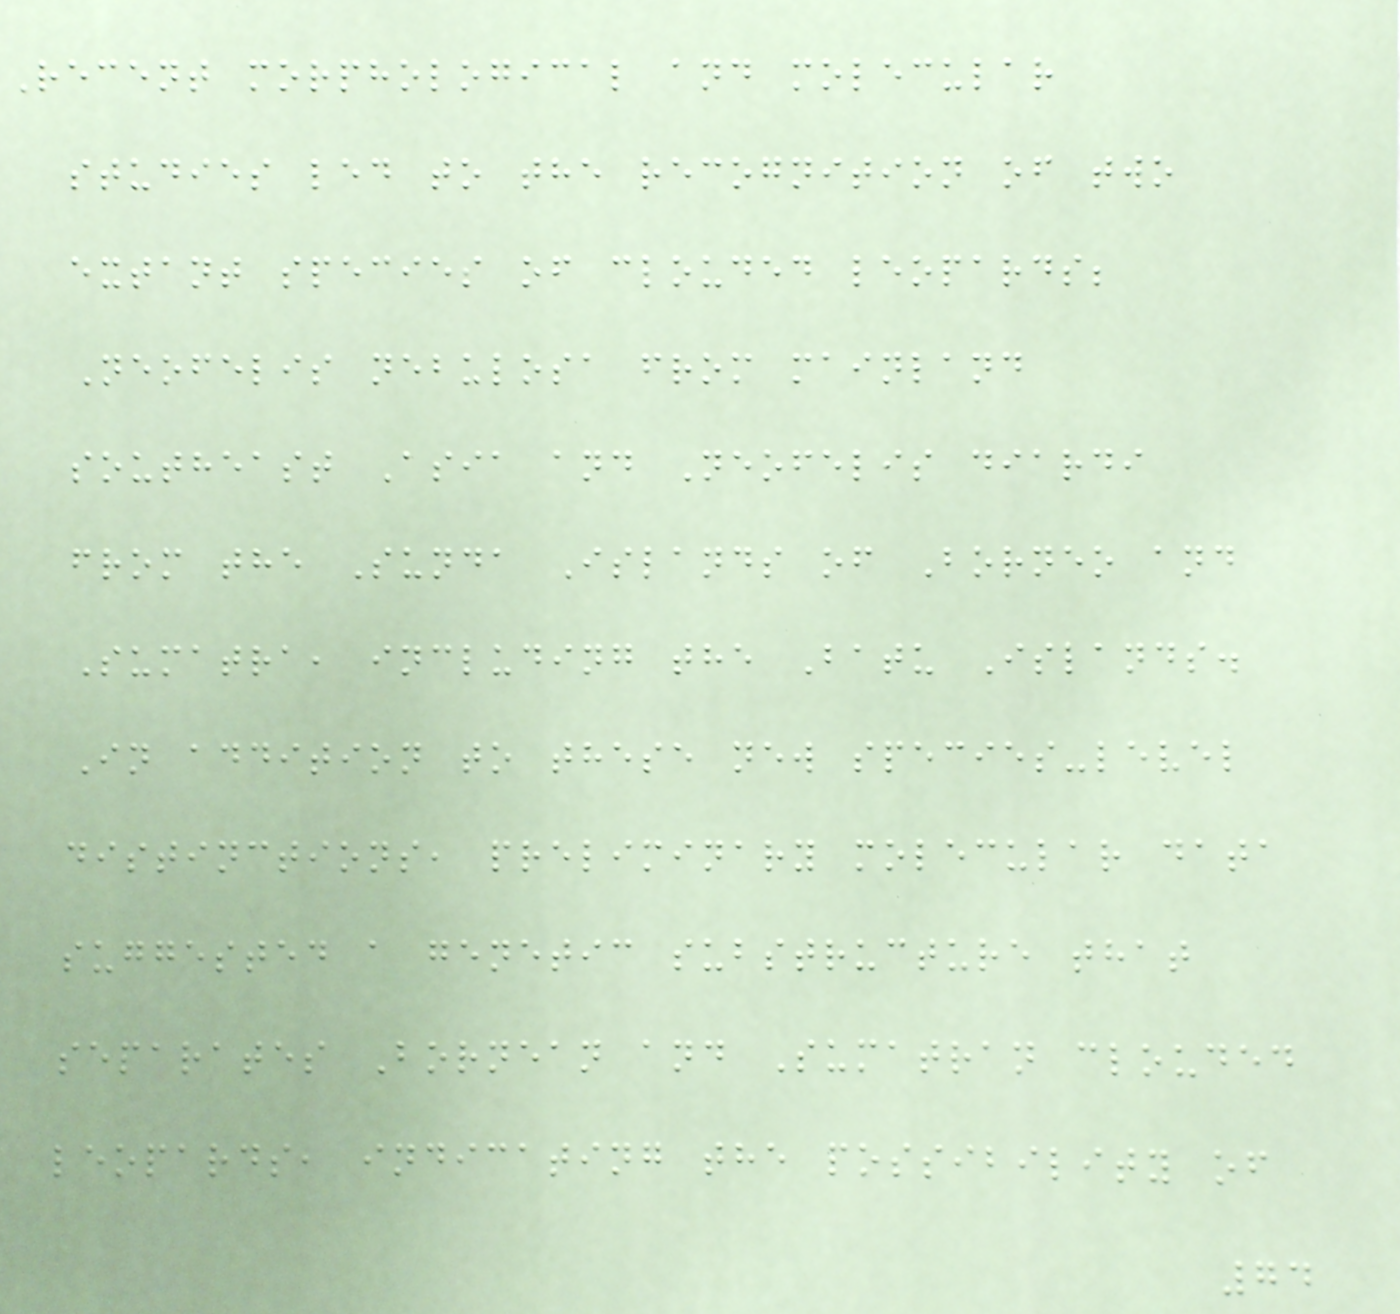Recent morphological and molecular
studies led to the recognition of two
extant species of clouded leopards;
Neofelis nebulosa from mainland
southeast Asia and Neofelis diardi
from the Sunda Islands of Borneo and
Sumatra, including the Batu Islands.
In addition to these new species-level
distinctions, preliminary molecular data
suggested a genetic substructure that
separates Bornean and Sumatran clouded
leopards, indicating the possibility of
74
